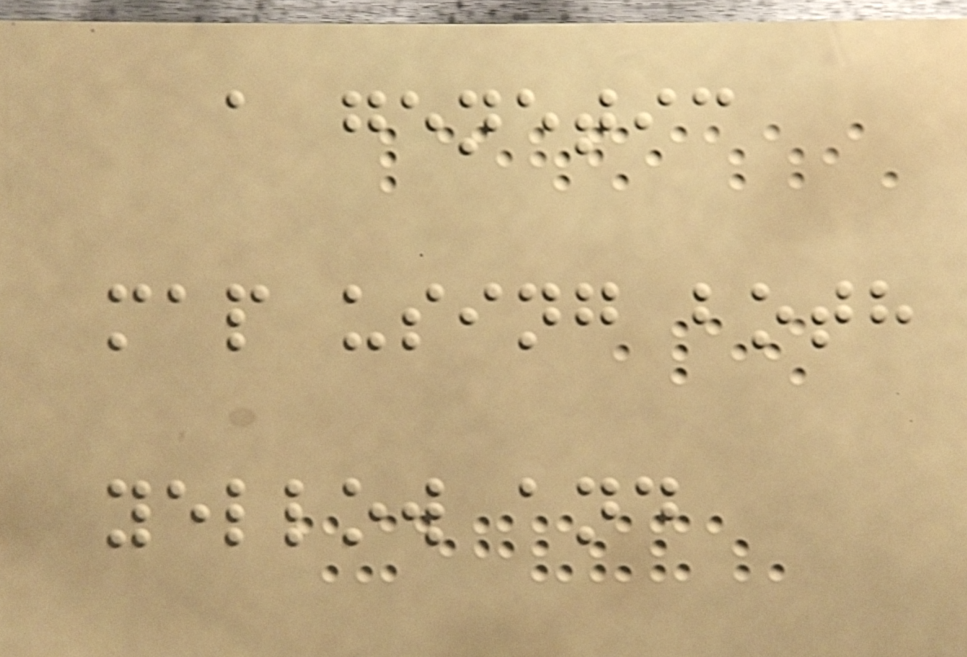a genetic
map using both
yellow and
